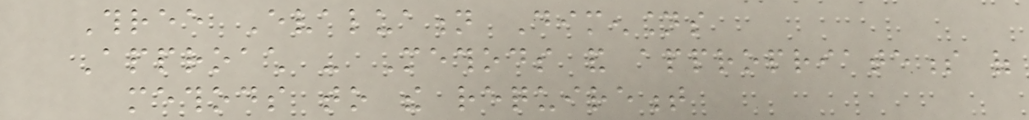Three Evaluation Dimensions
Approach - Methods and appropriateness of
methods to the requirement
